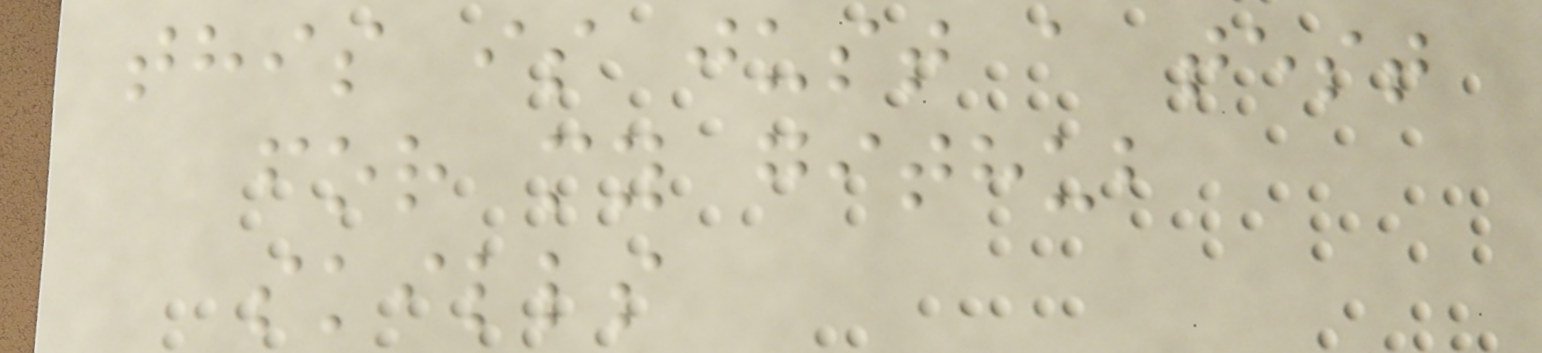this is just a test
for my github
skills
